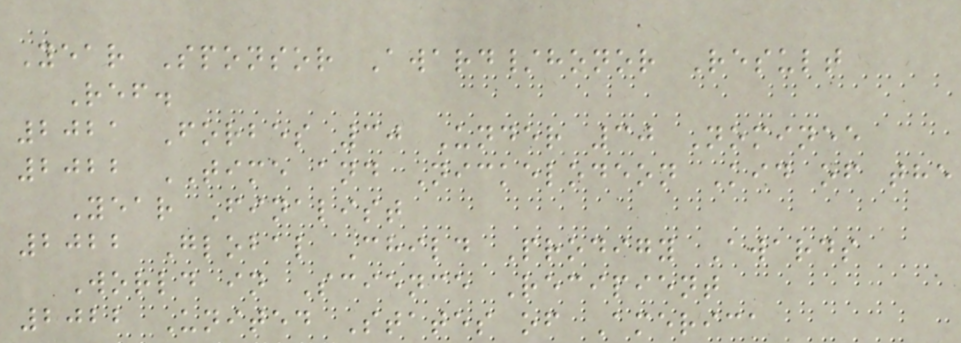Year Sponsor Award/honor Result
Ref.
2021 Forbes 30 Under 30 Nominee
2022 TIME and Nickelodeon Kid of the
Year Finalist
2022 Global Child Prodigy Awards
World in Science Recipient
2022 United States of America
